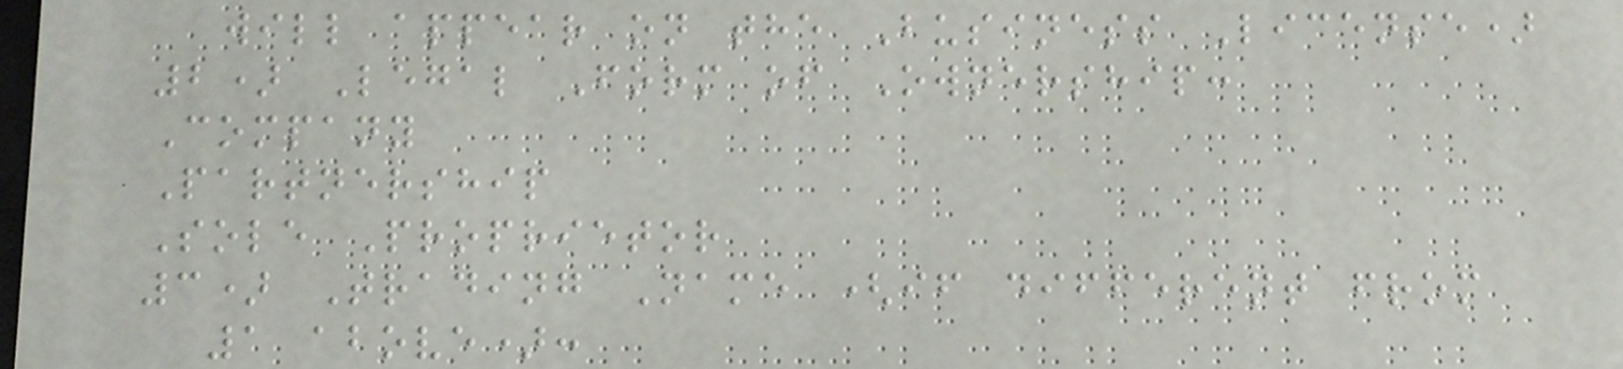will appear on the Business License)
2) Legal Form of Ownership:
Company
Partnership
Sole Proprietor
3) Trading Name (if different from
1 above):
